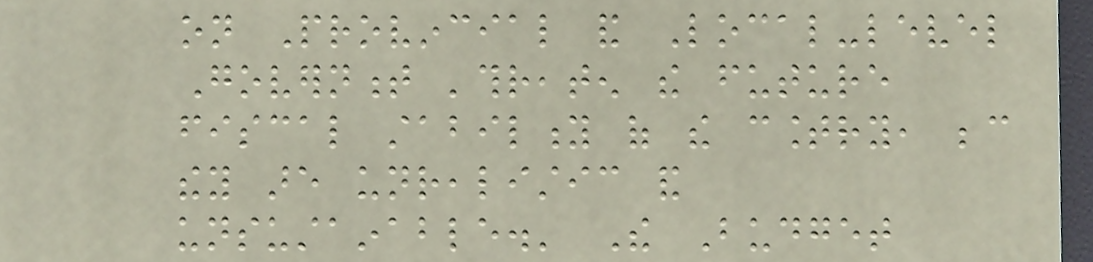on Provincial and Local-level
Government 'threaten the future
fiscal stability of the country, because
they are unrealistic and
unsustainable.' The Budget
